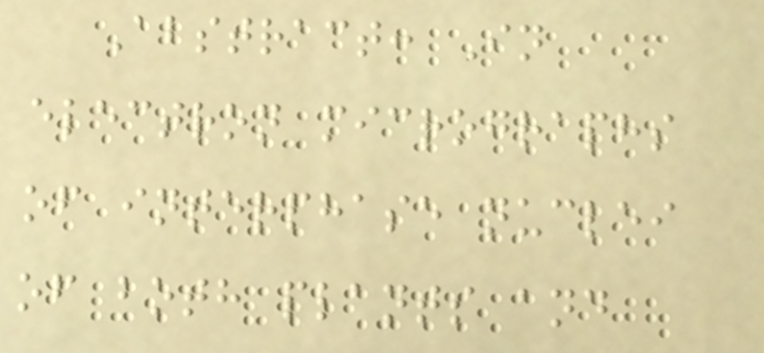Abstract: In
electron micrographs
of interphase nuclei
of both plants and
